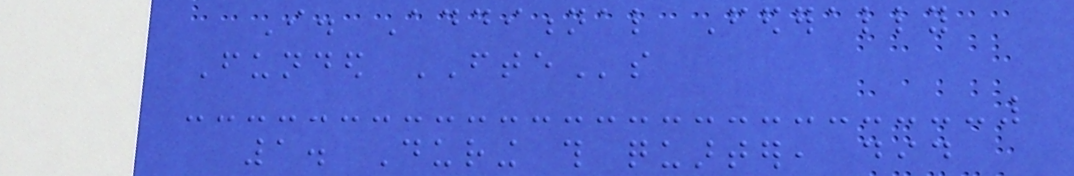I. Additional Federally
Funded FTEs
1. During this quarter, did
